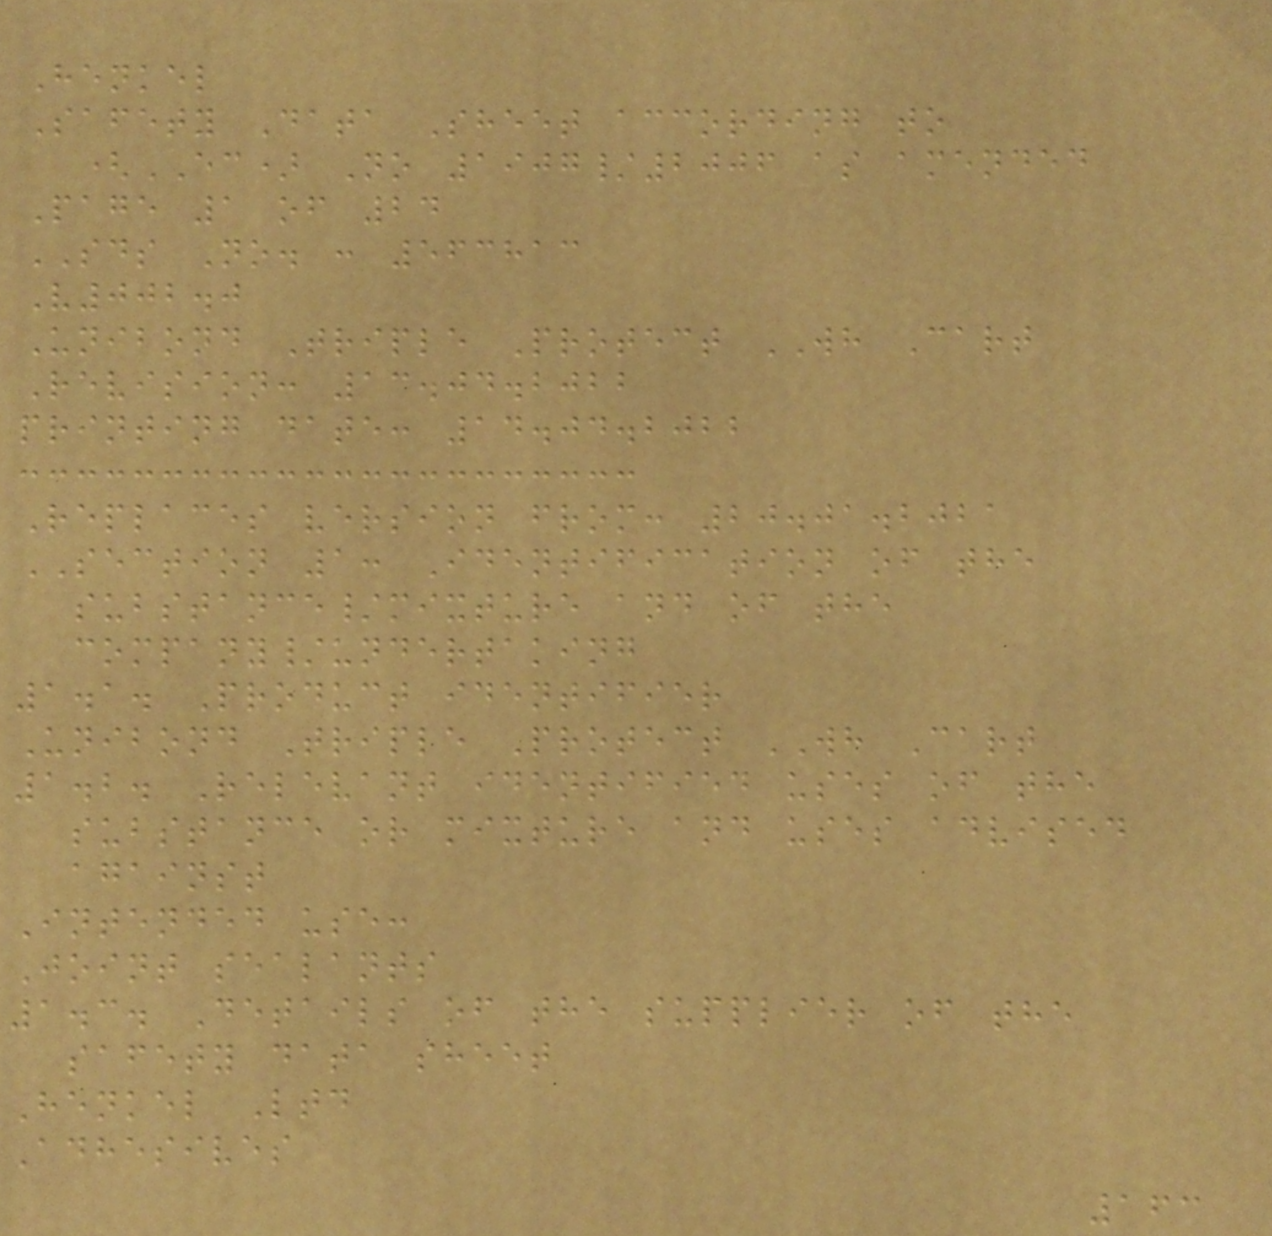Henkel
Safety Data Sheet according to
(EC) No 1907/2006 as amended
Page 1 of 24
SDS No. : 563813
V002.0
Unibond Triple Protect WH Cart
Revision: 13.04.2022
printing date: 14.04.2022
Replaces version from: 20.01.2021
SECTION 1: Identification of the
substance/mixture and of the
company/undertaking
1.1. Product identifier
Unibond Triple Protect WH Cart
1.2. Relevant identified uses of the
substance or mixture and uses advised
against
Intended use:
Joint sealants
1.3. Details of the supplier of the
safety data sheet
Henkel Ltd
Adhesives
163
